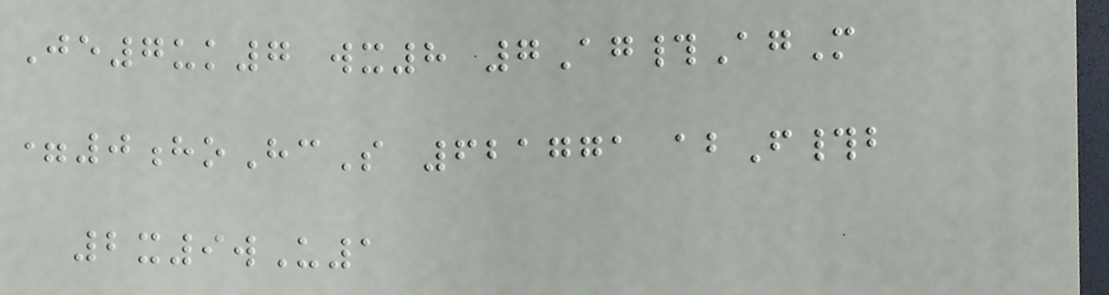Je7uk7 wx8 7Ag#AgM
=0hoHcS 621771 abF#b
2x9wU1
